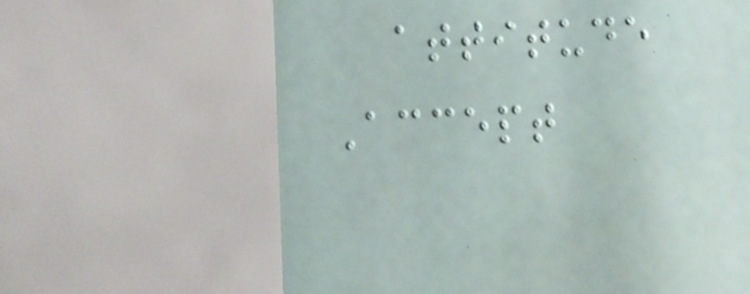attitude
Accept
